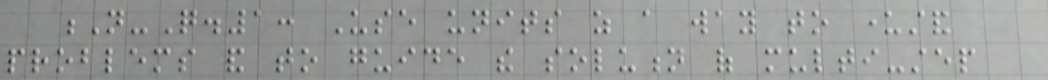N-Q.1: Use units as a way to understand
problems and to guide the solution of multi-step
